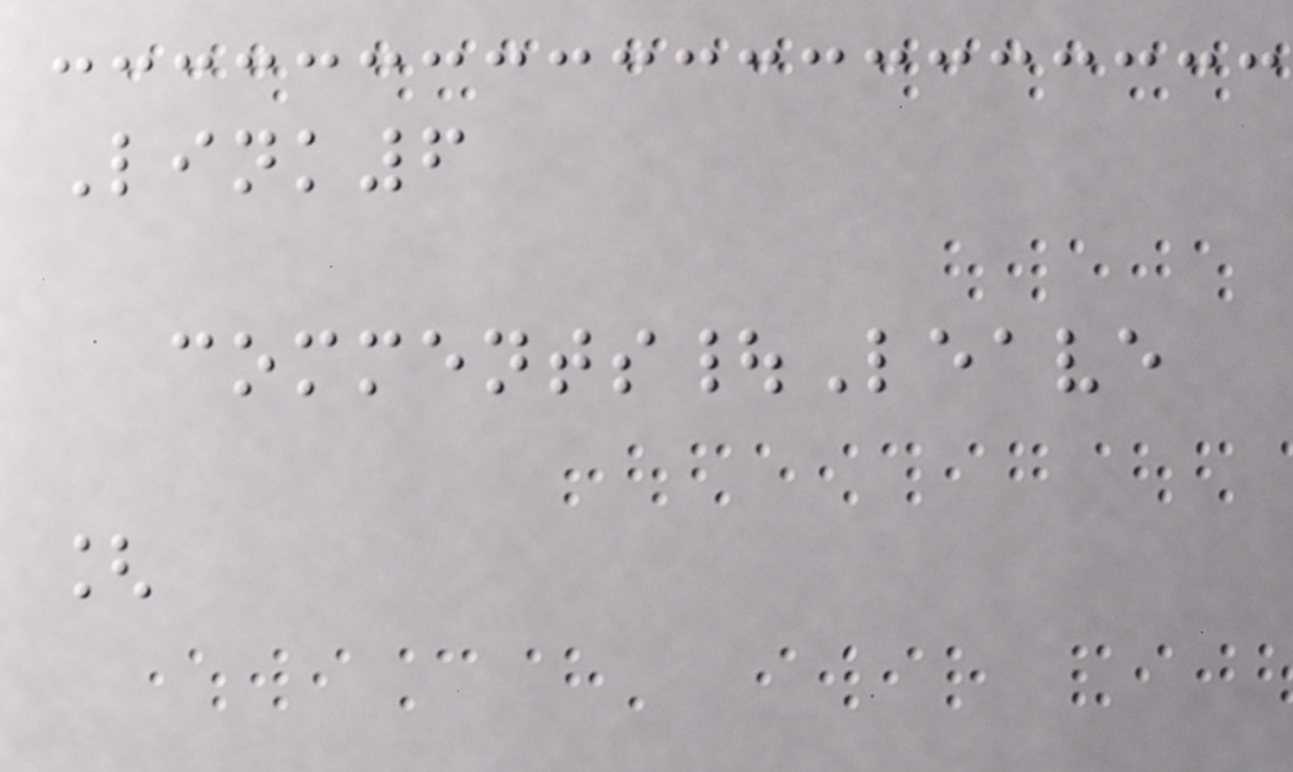Link6
comments|Leave
[
